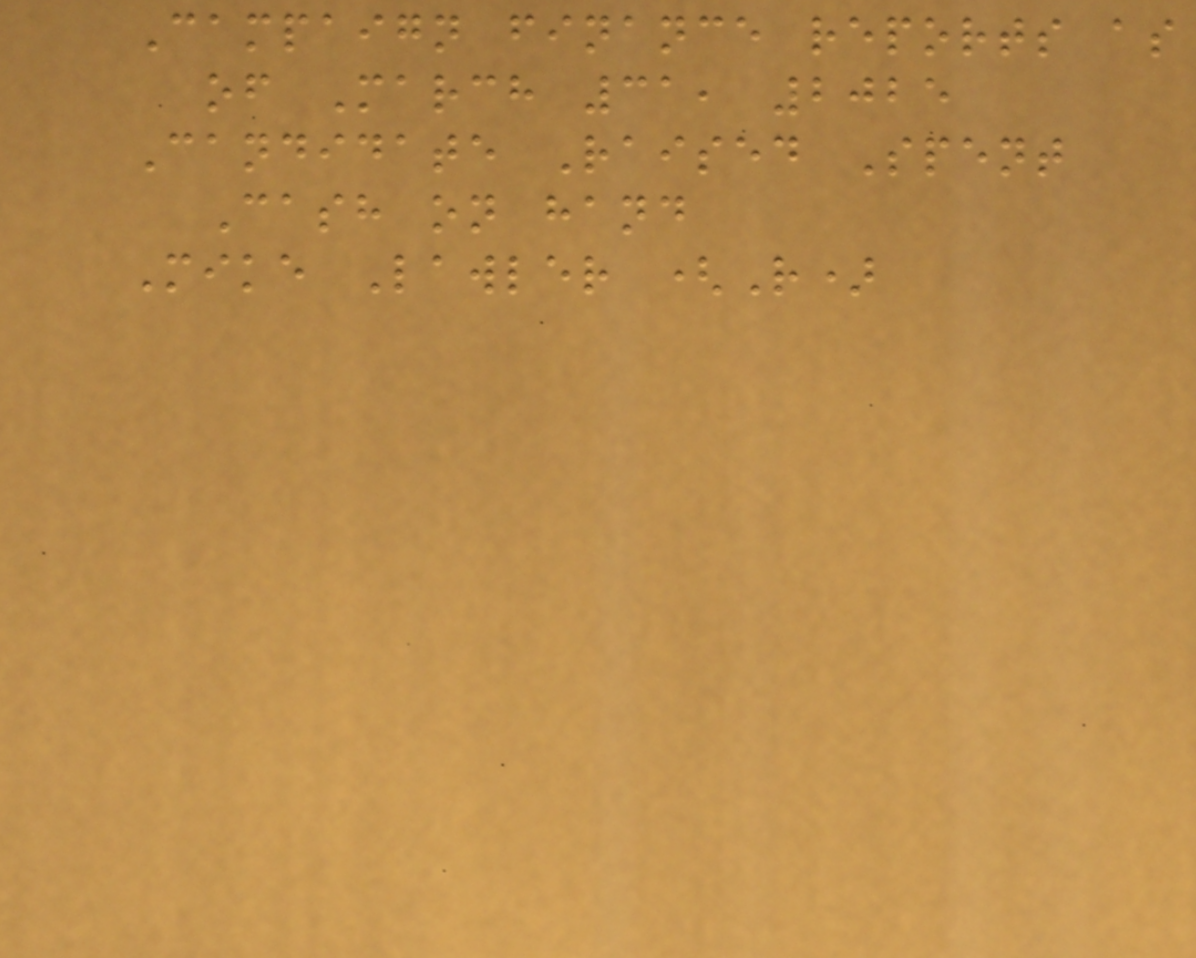Campaign finance reports as
of March 31, 2025
Candidate Raised Spent
Cash on hand
Mike Lawler (R)
